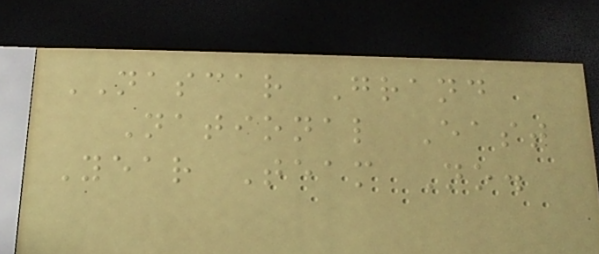NASCAR Grand
National East
Year Team No.
